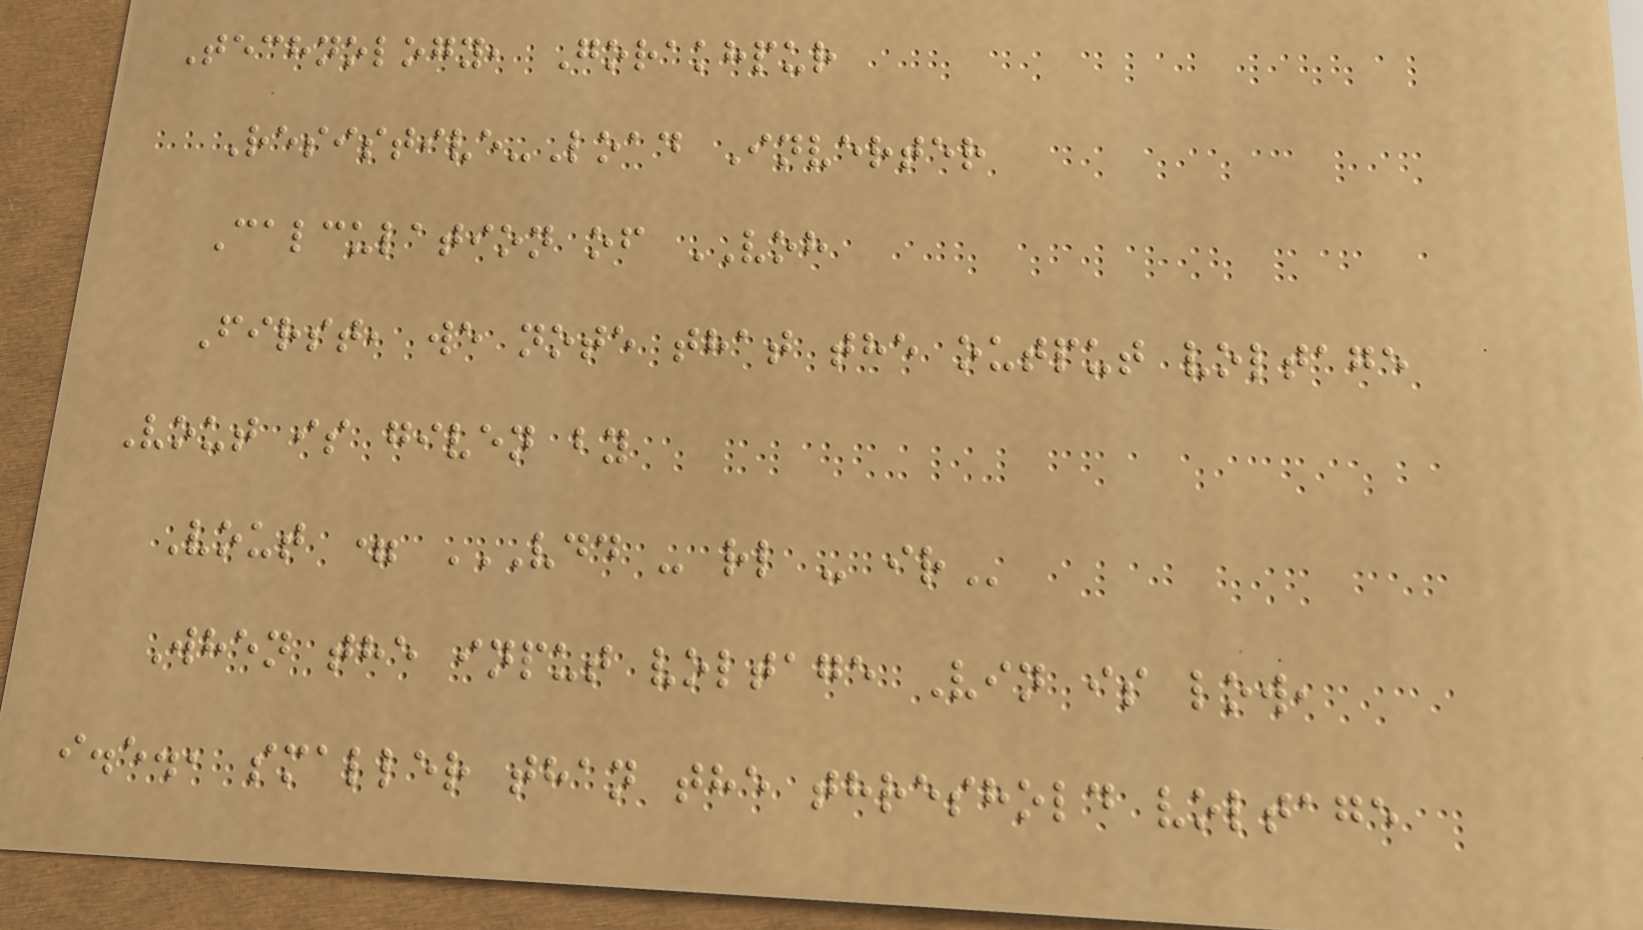Technology, Gorakhpur
Resistive-Load Inverter
Calculation of VOH
First, we note that the output voltage
Vout is given by
Vout = VDD - RL - IR
When the input voltage Vin is low,
i.e., smaller than the threshold voltage
